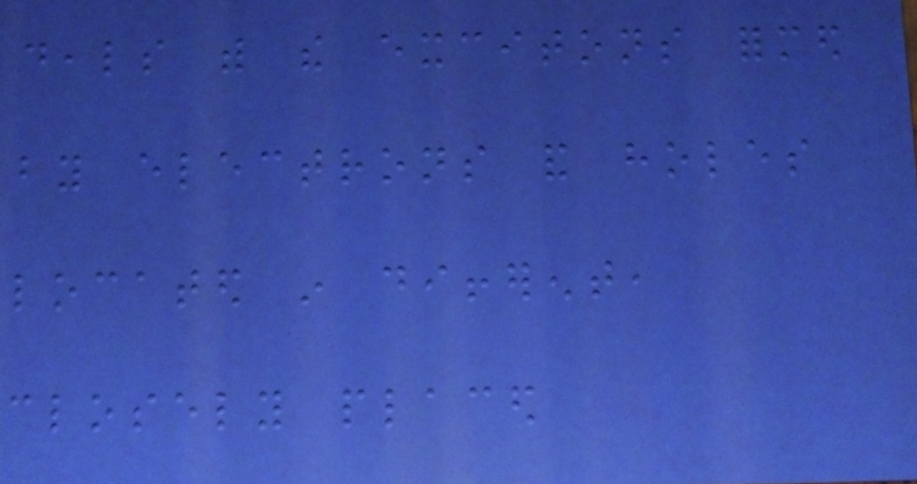deals with the excitons formed
by electrons and holes
located in different,
closely placed
